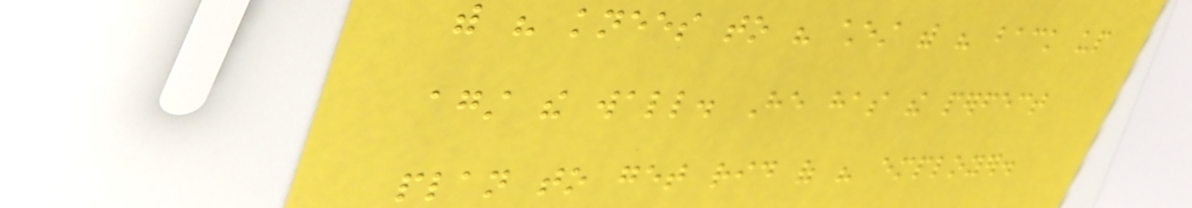with his knees to his chest with his back up
against the wall. He has the perfect
plan to get rid of his employer.
